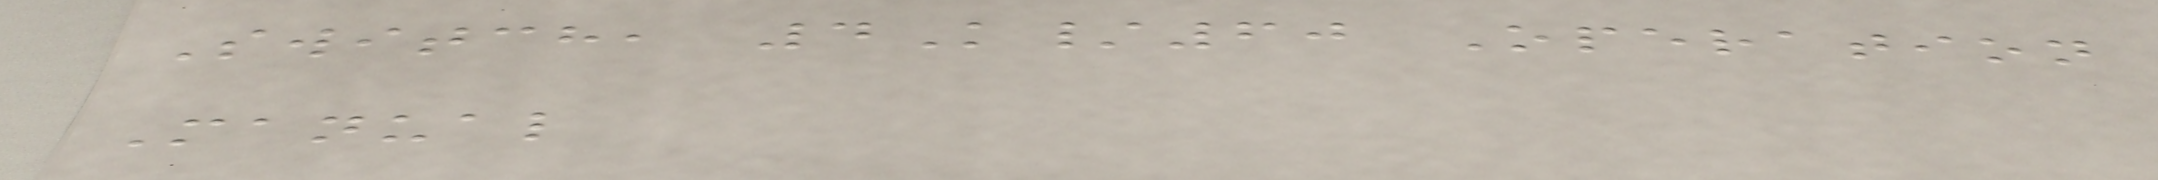Switch, 4K/60 Operation
Manual
